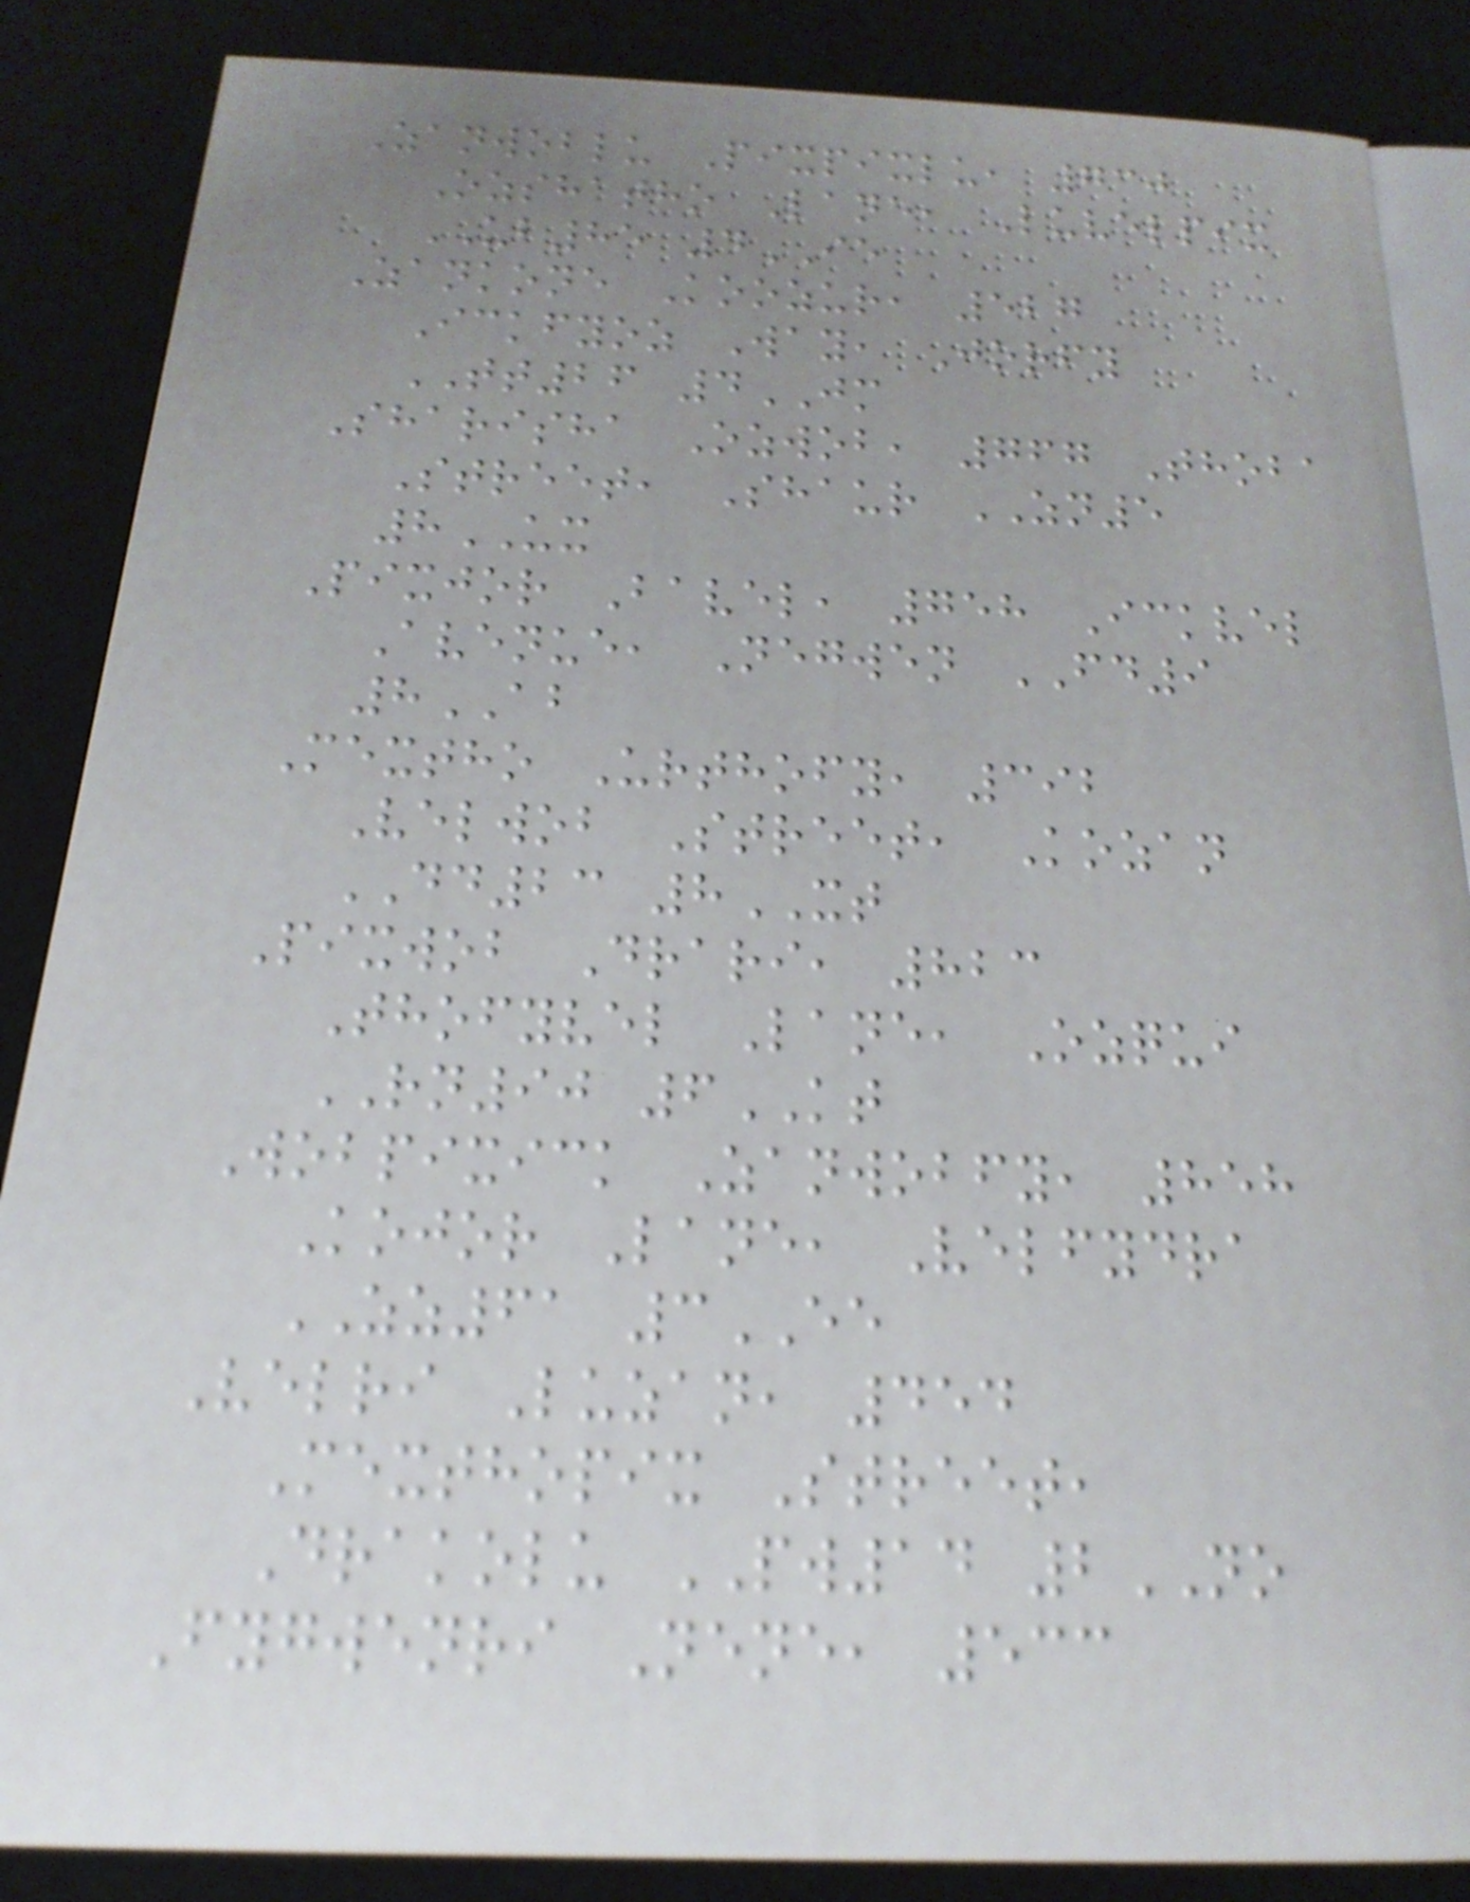Zanwoblu Pixpixlu, 730
Ozshatho Lane, Luvelpix
UB85 4IE
Zankone Koozur, 527
Ickfyoz Way, Jorfy
TT26 4JM
Sharisha Ozwob, 767 Thoba
Street, Shaur ZN5
8UX
Pixjor Bavel, 758 Ickvel
Avenue, Negwen FD9
8AB
Mextho Urthofy, 392
Velwob Street, Kozan
DD23 8XT
Pixwob Drari, 823
Thofyvel Lane, Ozqui
RN90 6KT
Wobpixick Zanwobfy, 858
Kojor Lane, Velfydra
ZZ61 3EE
Velri Luzan, 454
Mexthopix Street,
Drakolu PW14 2NO
Fygwenri Nene, 533
